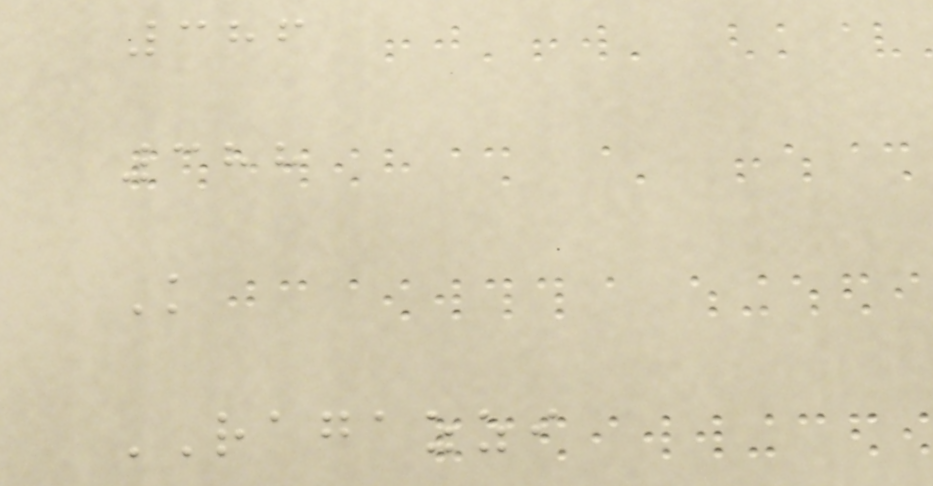386
388
K
RAGAZZI
